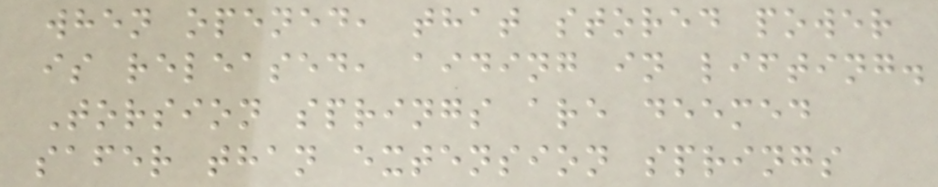when opened, that stored power
is released, aiding in lifting.
Torsion springs are deemed
safer than extension springs
